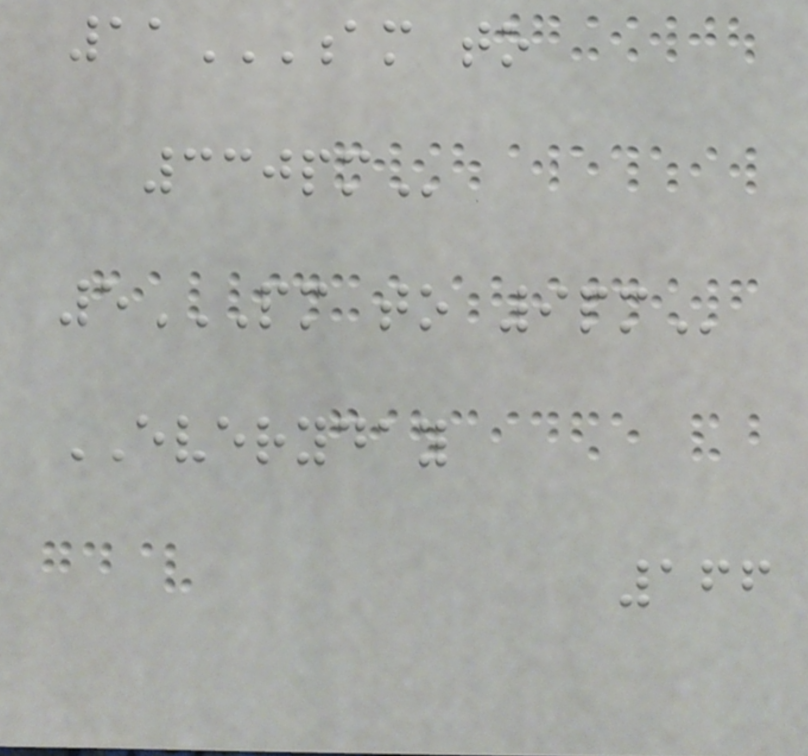11AM TO
330PM
5PM TO 9PM
EVERYDAY
166
